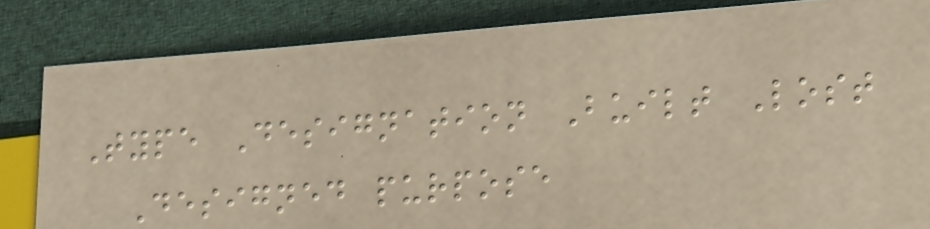Type Designation Built Lost
Designed purpose
